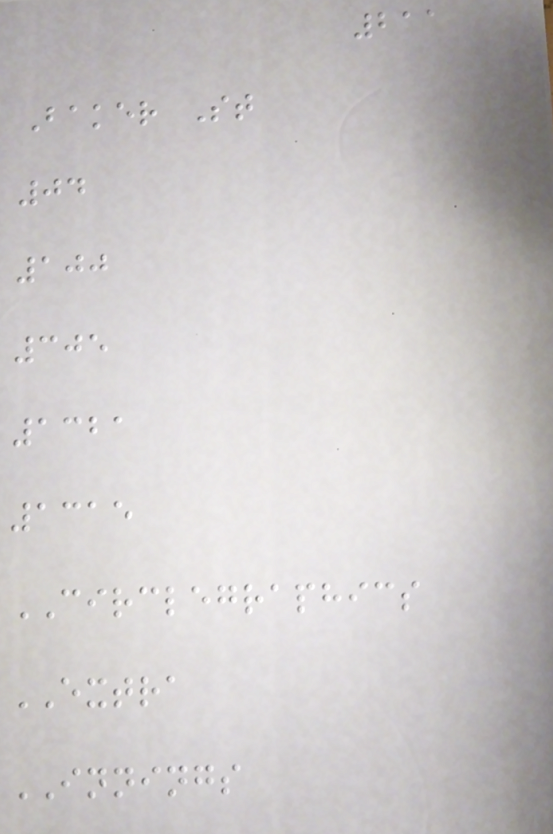211
Baker St
04
100
305
1321
1315
CIRCLEGRAPHICS
EXTRA
INNINGS
